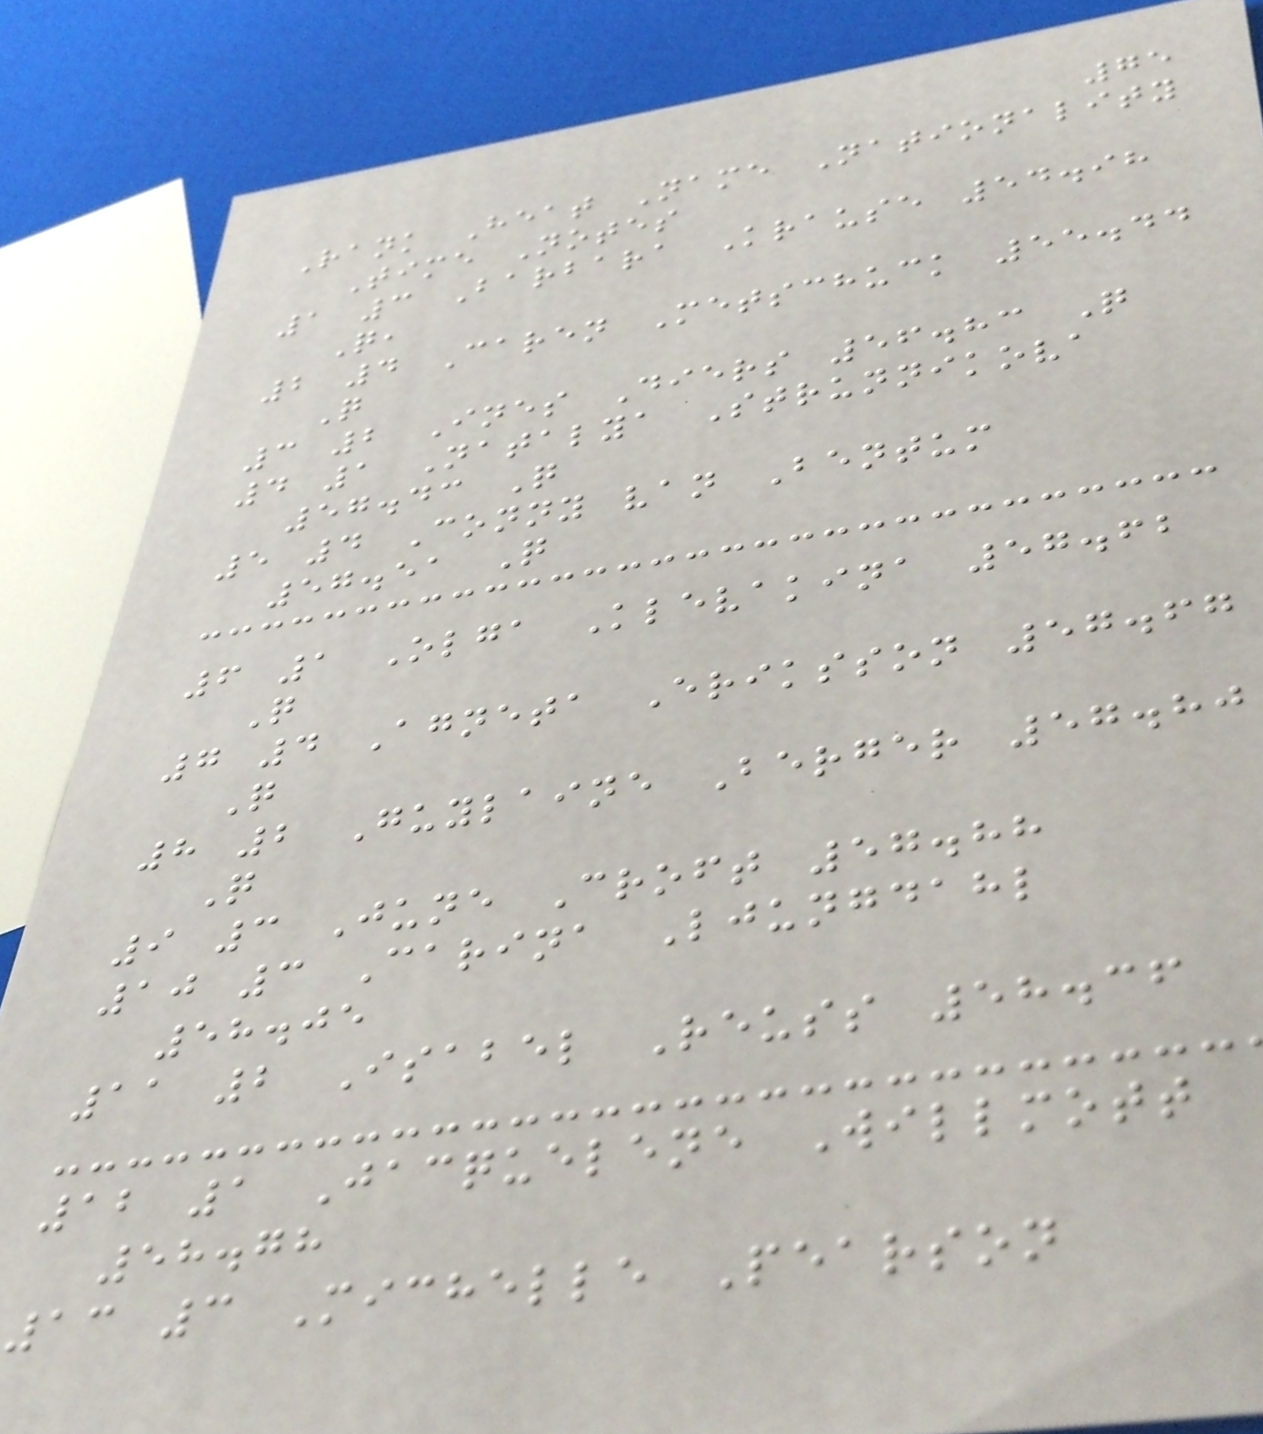75
Rank Heat Name Nationality
Time Notes
1 3 Barbara Krause 54.98
Q,
2 4 Caren Metschuck 55.44
Q
3 2 Ines Diers 56.83 Q
4 1 Natalya Strunnikova
57.43 Q
5 4 Conny van Bentum
57.51 Q
6 1 Olga Klevakina 57.62
Q
7 4 Agneta Eriksson 57.67
Q
8 2 Guylaine Berger 57.80
Q
9 3 June Croft 57.88
10 3 Carina Ljungdahl
58.05
11 2 Isabel Reuss 58.36
12 1 Jacquelene Willmott
58.78
13 3 Michelle Pearson
